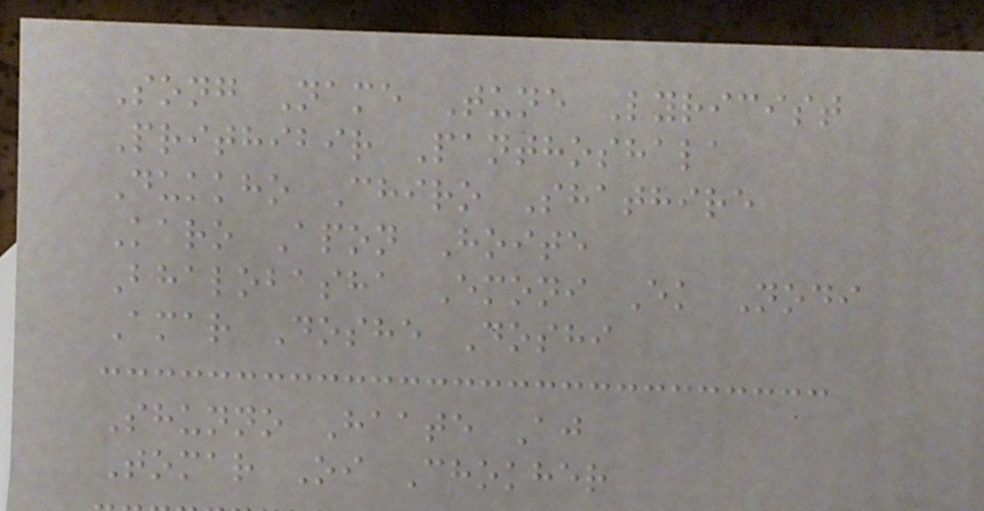Song Name Tune Lyricist
Prithibir Panthoshala
Dukkho Chiro Shathire
Karo Apon Hoite
Bhalobasha Emoni Ek Nodi
Amar Doshe Doshi
Shunno Haate Aj
Tomar Oi Chokher
